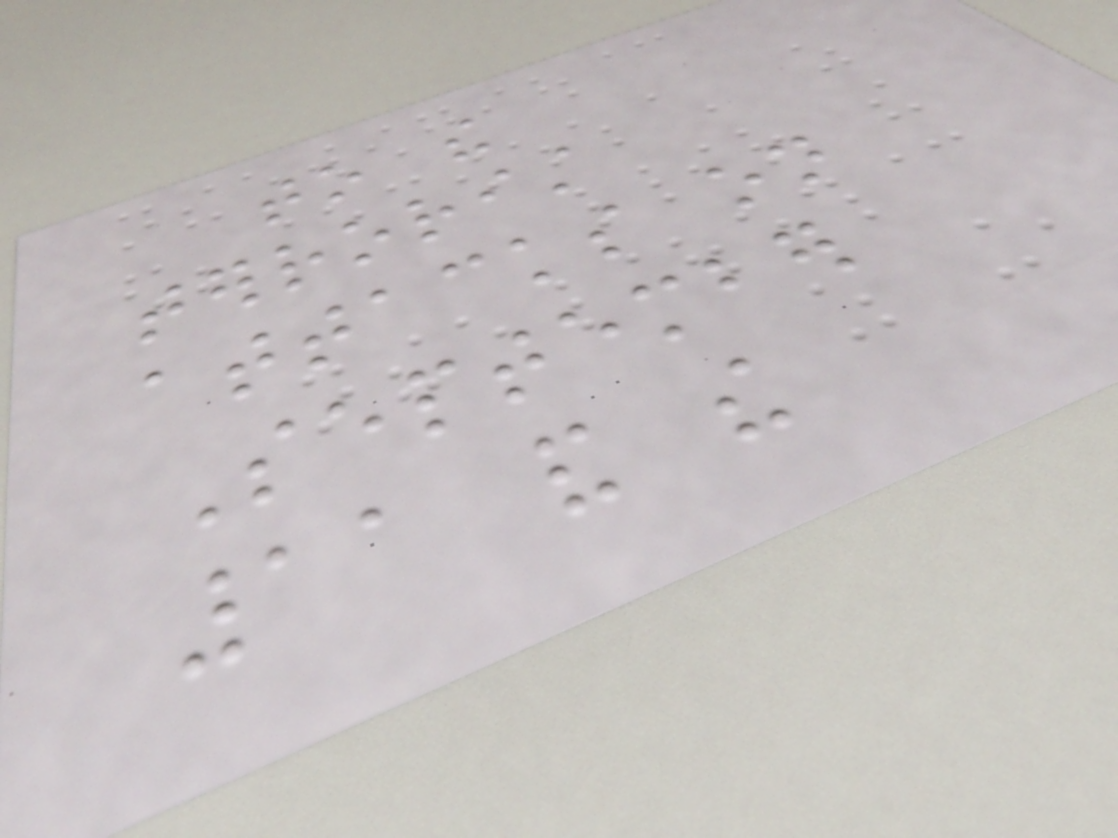to the
terrorist
attacks on
September
11 and the
